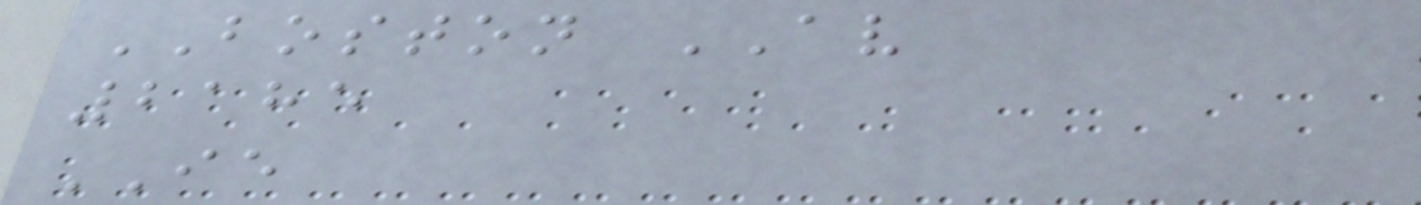BOSTON AV
2185
IE
